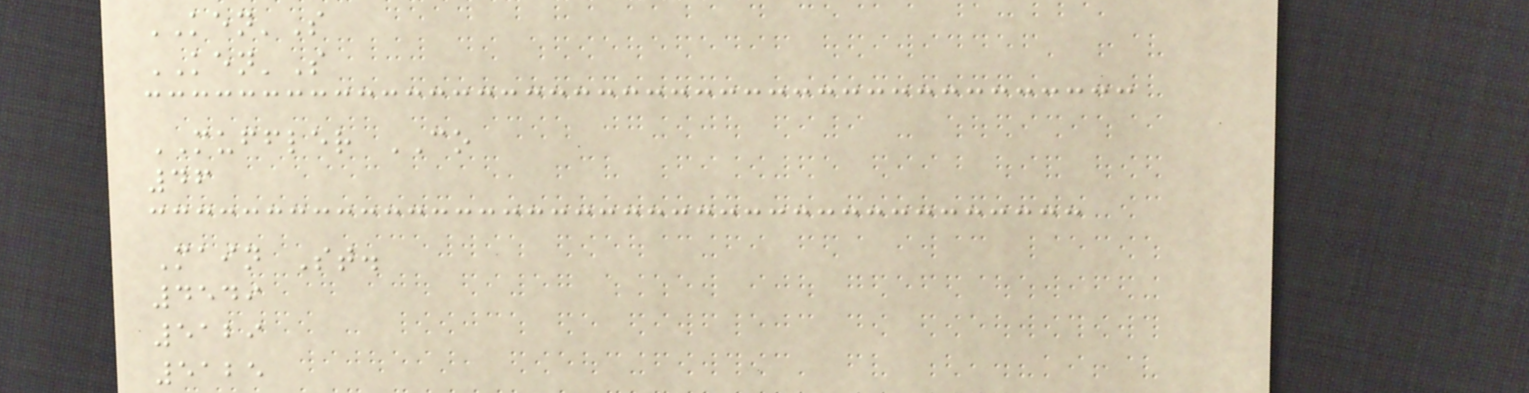KEN'S
KEN'S
MUFFLER CO
46
Main St.
4549
5129
5125
